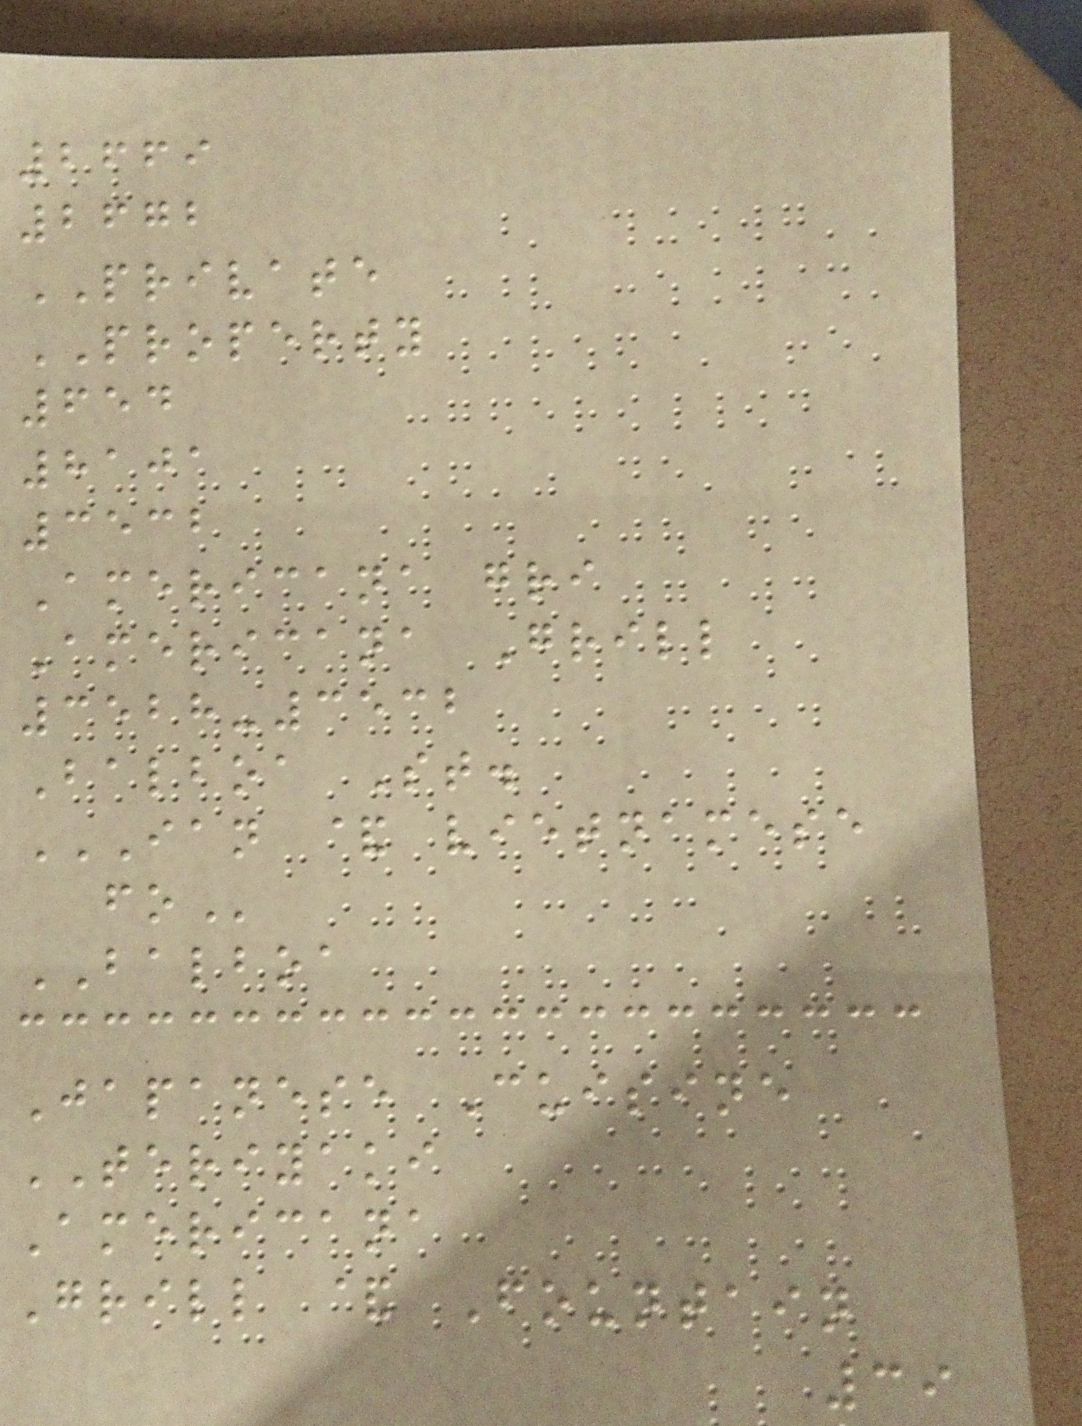2669
2672
PRIVATE
PROPERTY
654
8101
3532
Americana gri
Americana Grill
3528-3532
Balboa St.
IAN & VIETNAMESE
FO
BALBOA
Japanese Cuisine
TERIYAKI
Americana
Grill & Fountain
39
